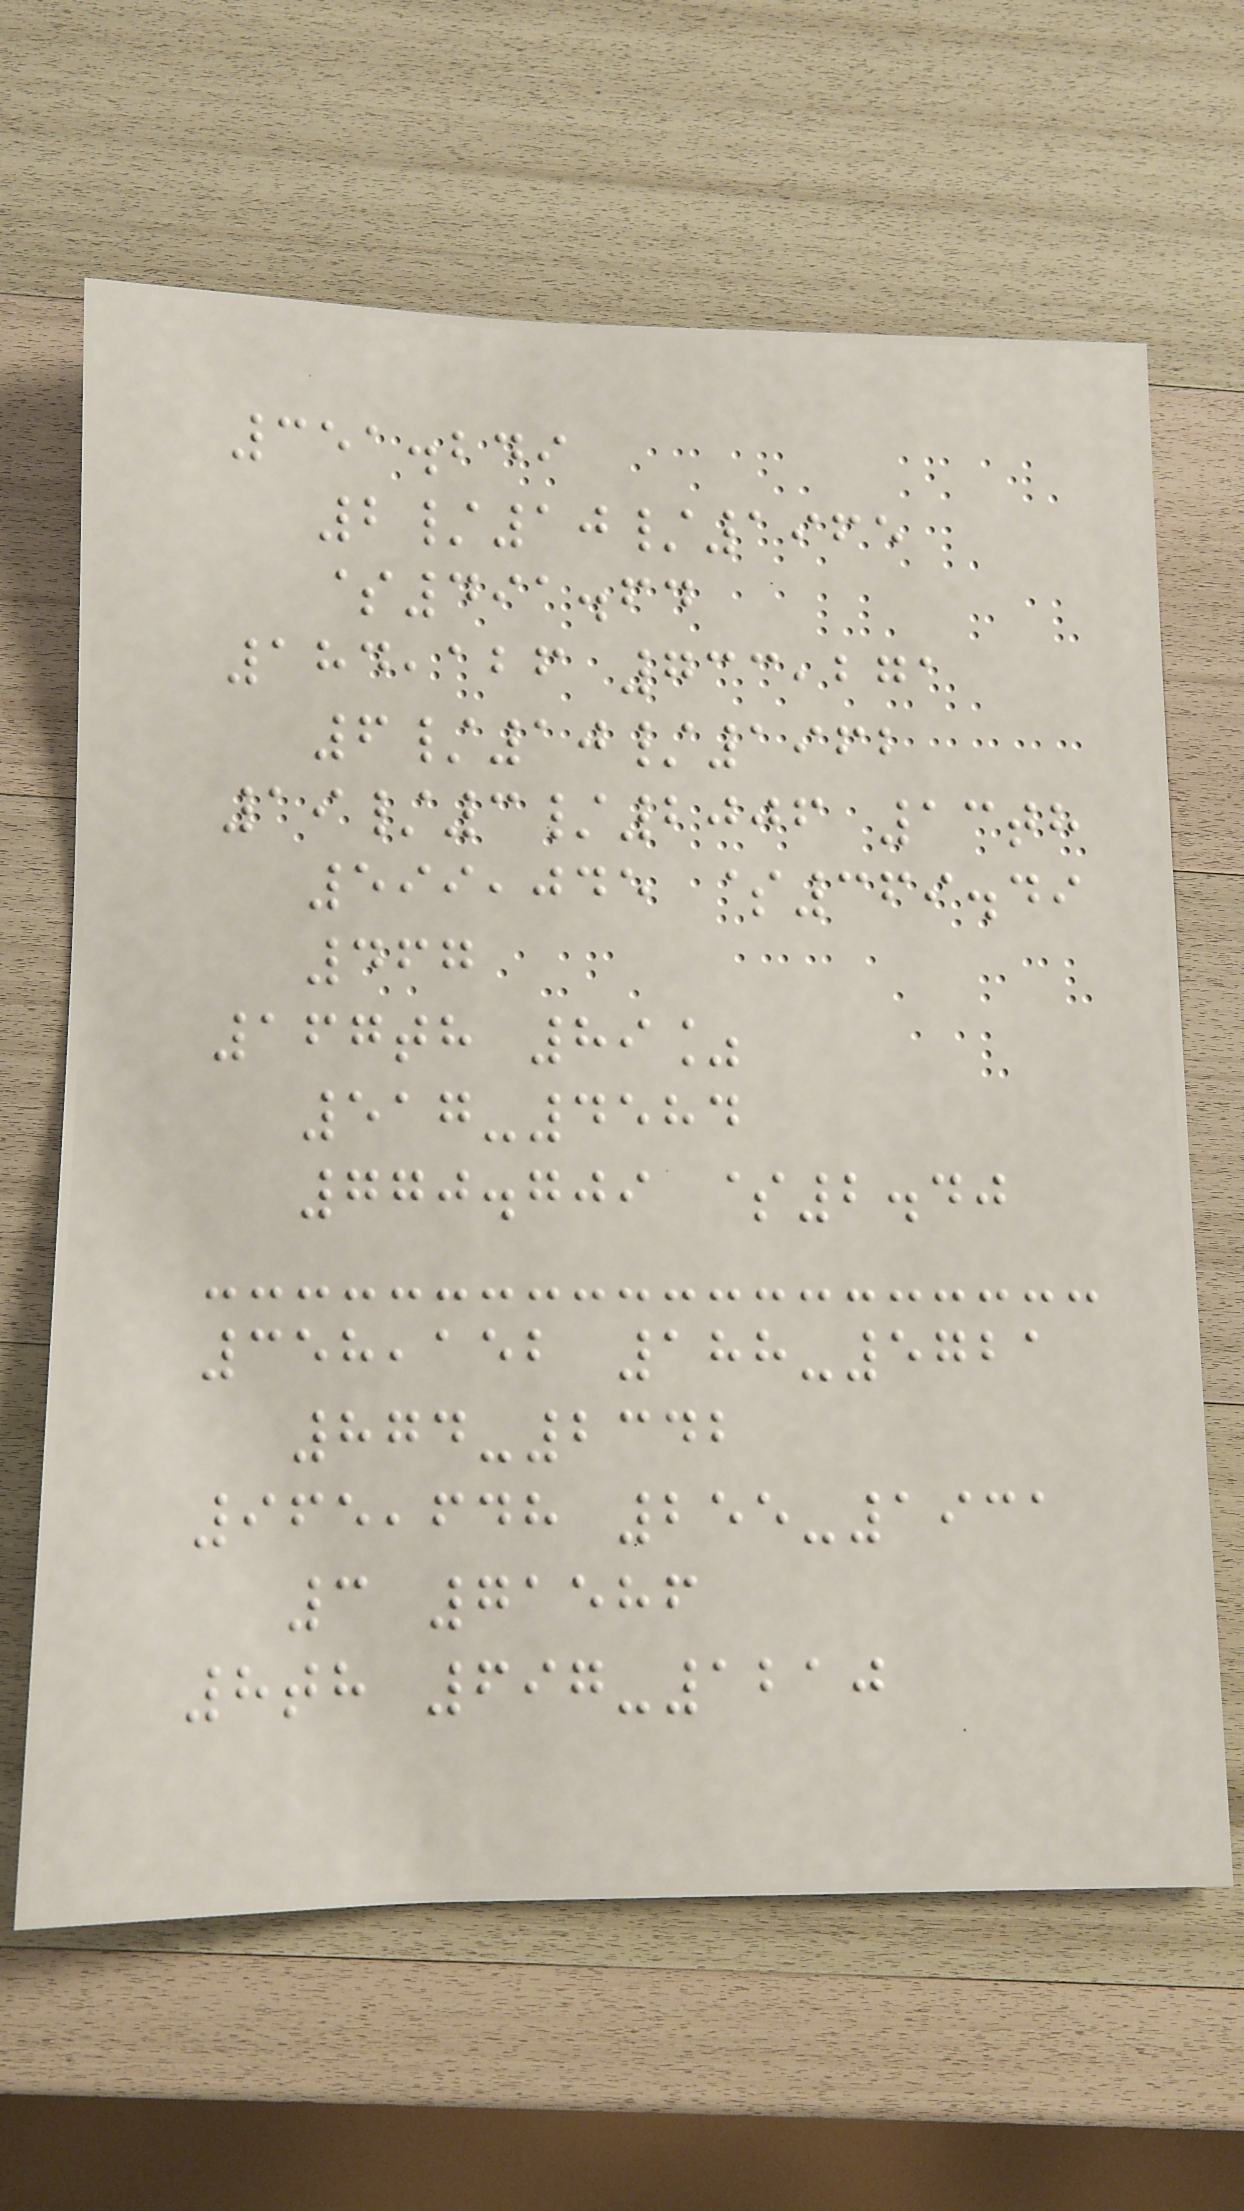351.249
2/10/1965
$491.64
184,126 733,271
6/10/1962
19/3/2006 13th
599,045 $369.49
467
167th 89%
517-4584
770.709 $2.40
358,152 188-5721
874-2342
965,648 255-1931
3 71586
8th 697-1210
